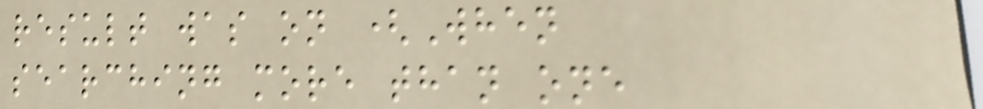result was on (When
searching more than one
